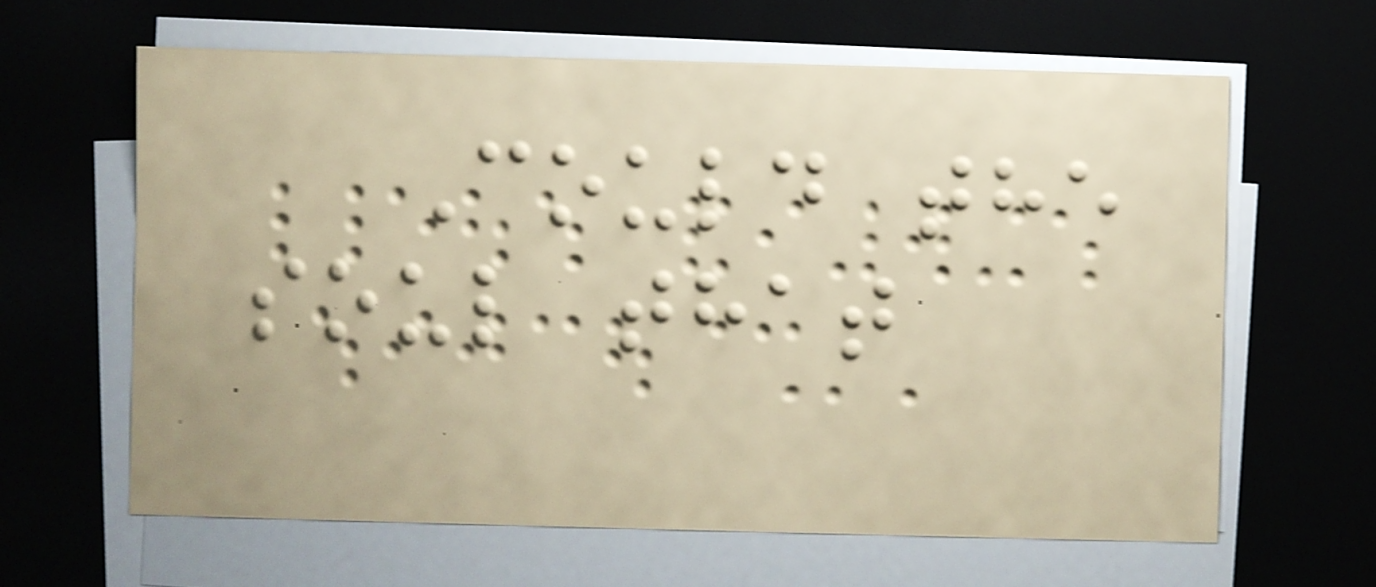Could the
soul that
